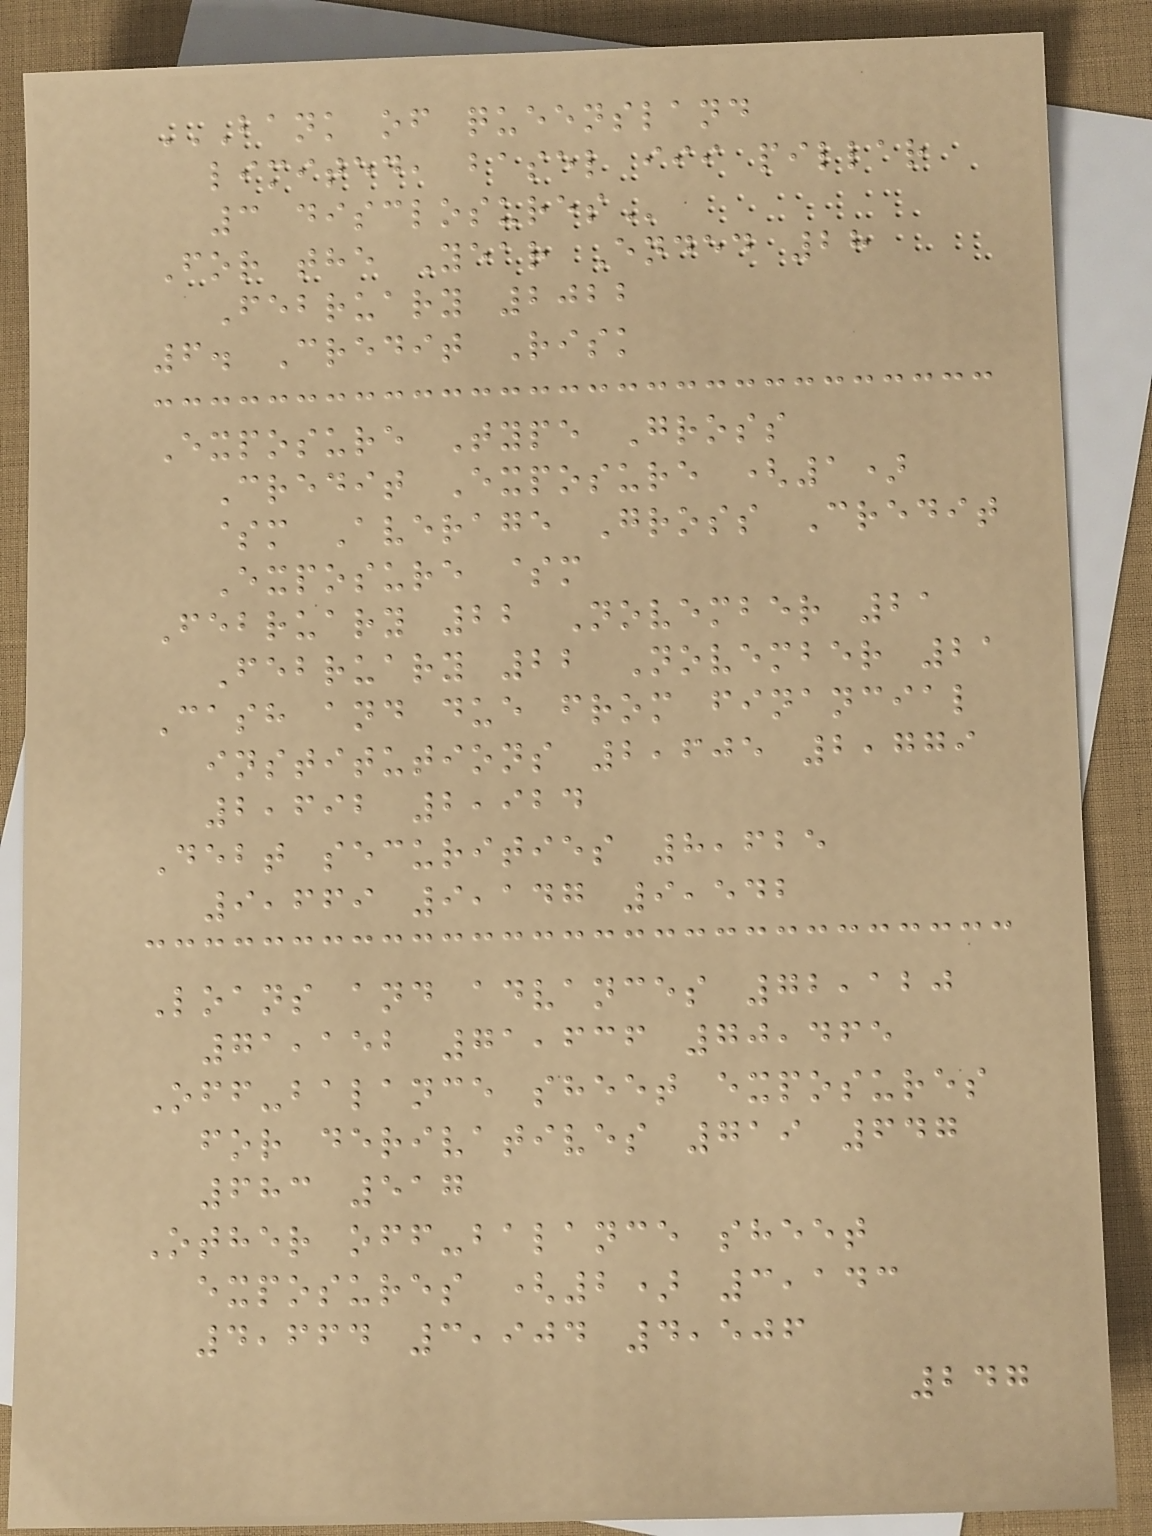BANK OF QUEENSLAND
LIMITED, BASEL III PILLAR
3 DISCLOSURES
For the Year Ended 28
February 2022
6. Credit Risk
Exposure Type Gross
Credit Exposure (1)
$m Average Gross Credit
Exposure $m
February 22 November 21
February 22 November 21
Cash and due from financial
institutions 2,605 2,779
2,692 2,924
Debt securities 8,625
9,669 9,147 9,542
Loans and advances 72,120
71,152 71,636 70,465
Off-balance sheet exposures
for derivatives 719 647
683 517
Other off-balance sheet
exposures (2) 3,143
4,664 3,904 4,506
247
